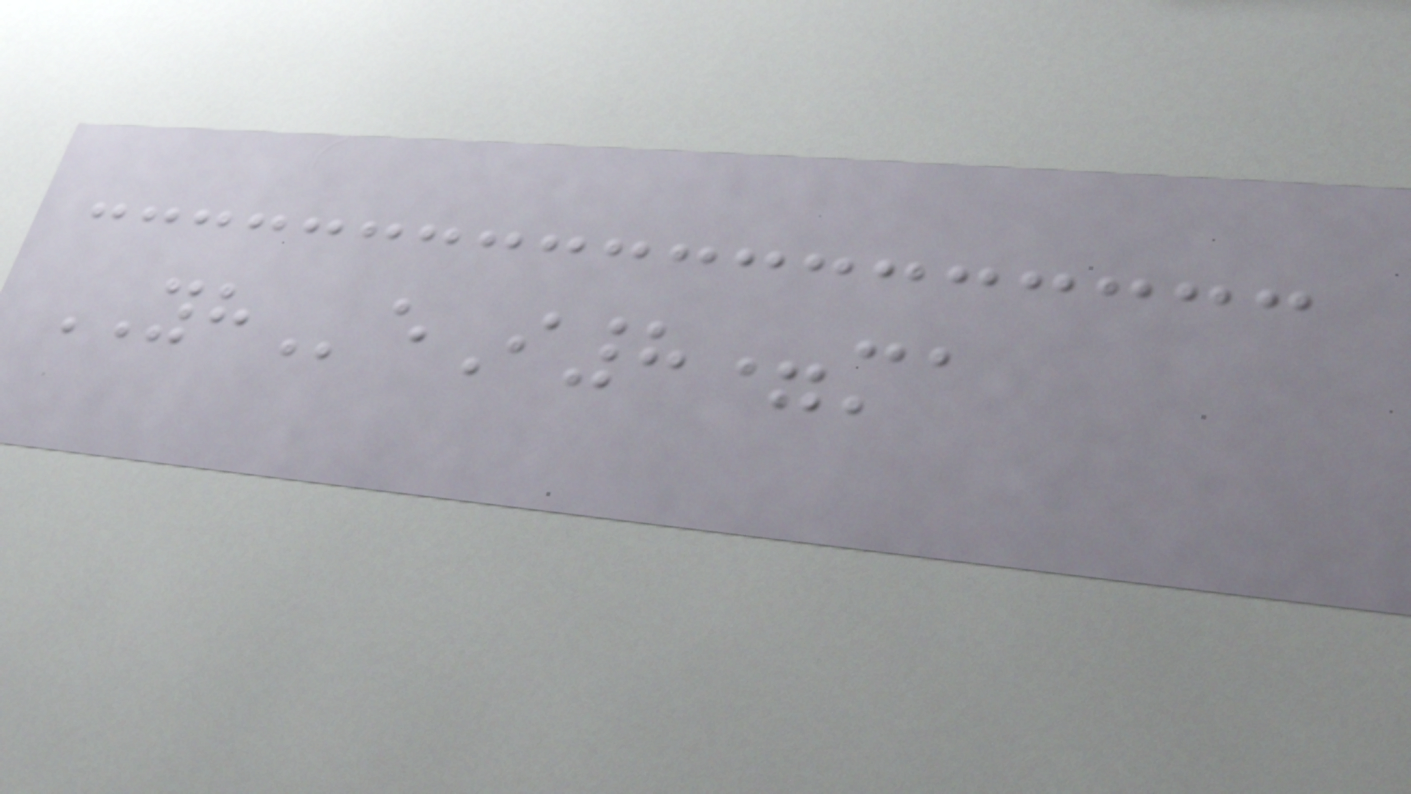YHeI8=ma
